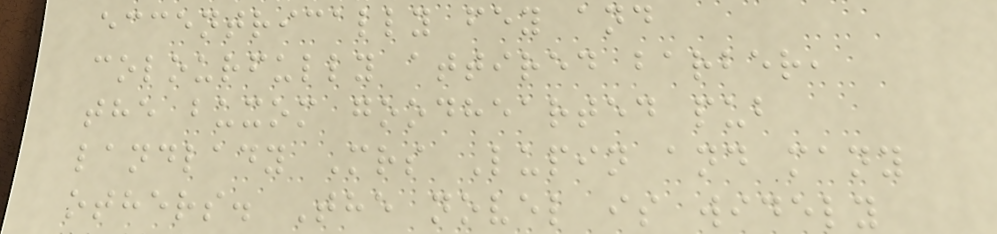eccentrically fey and
colourfully attired barber,
the buxom goodhearted pub
landlady Mrs Lupin and many
others. The novel is widely
